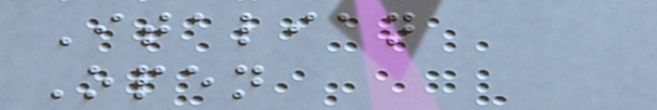Italian
Open
